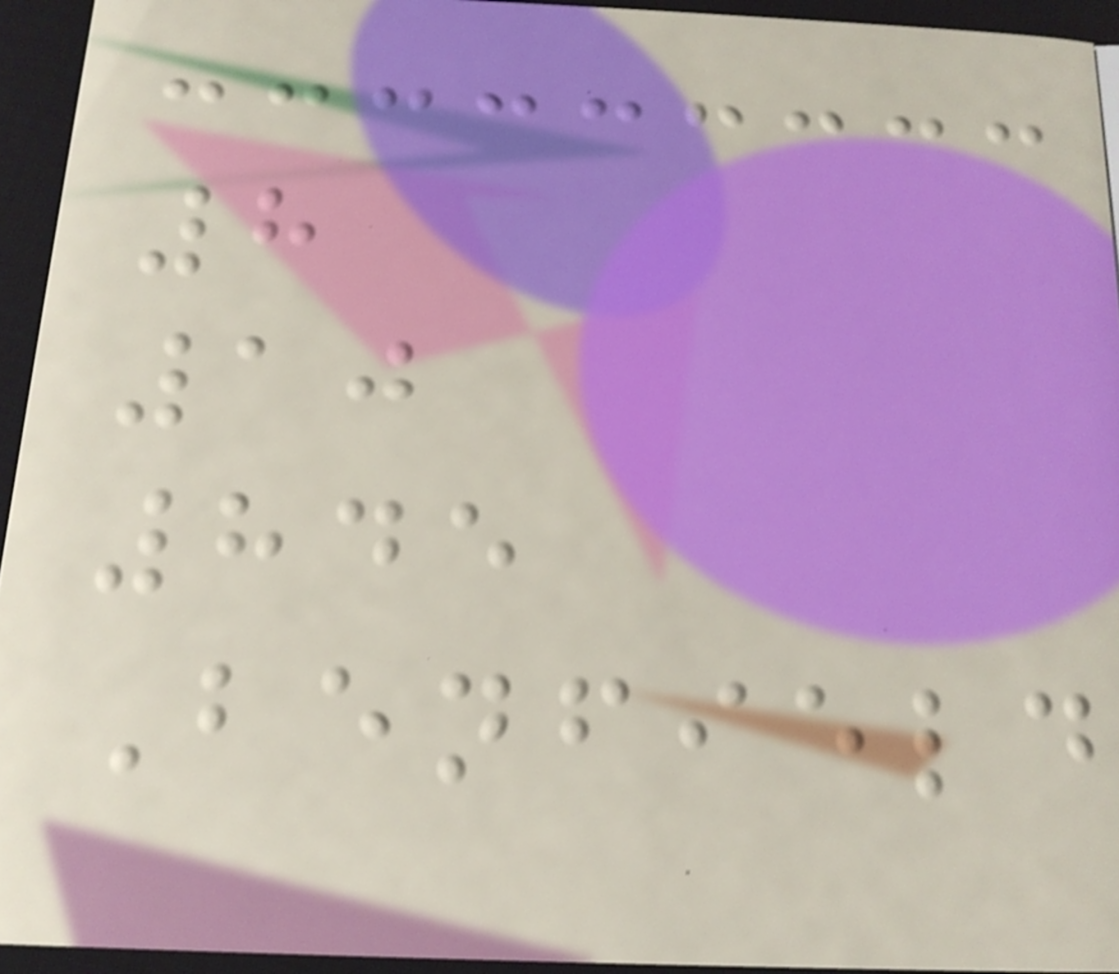8
10
845
Benfield
